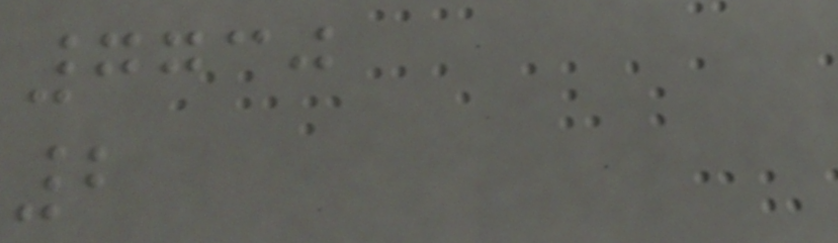7730
2
